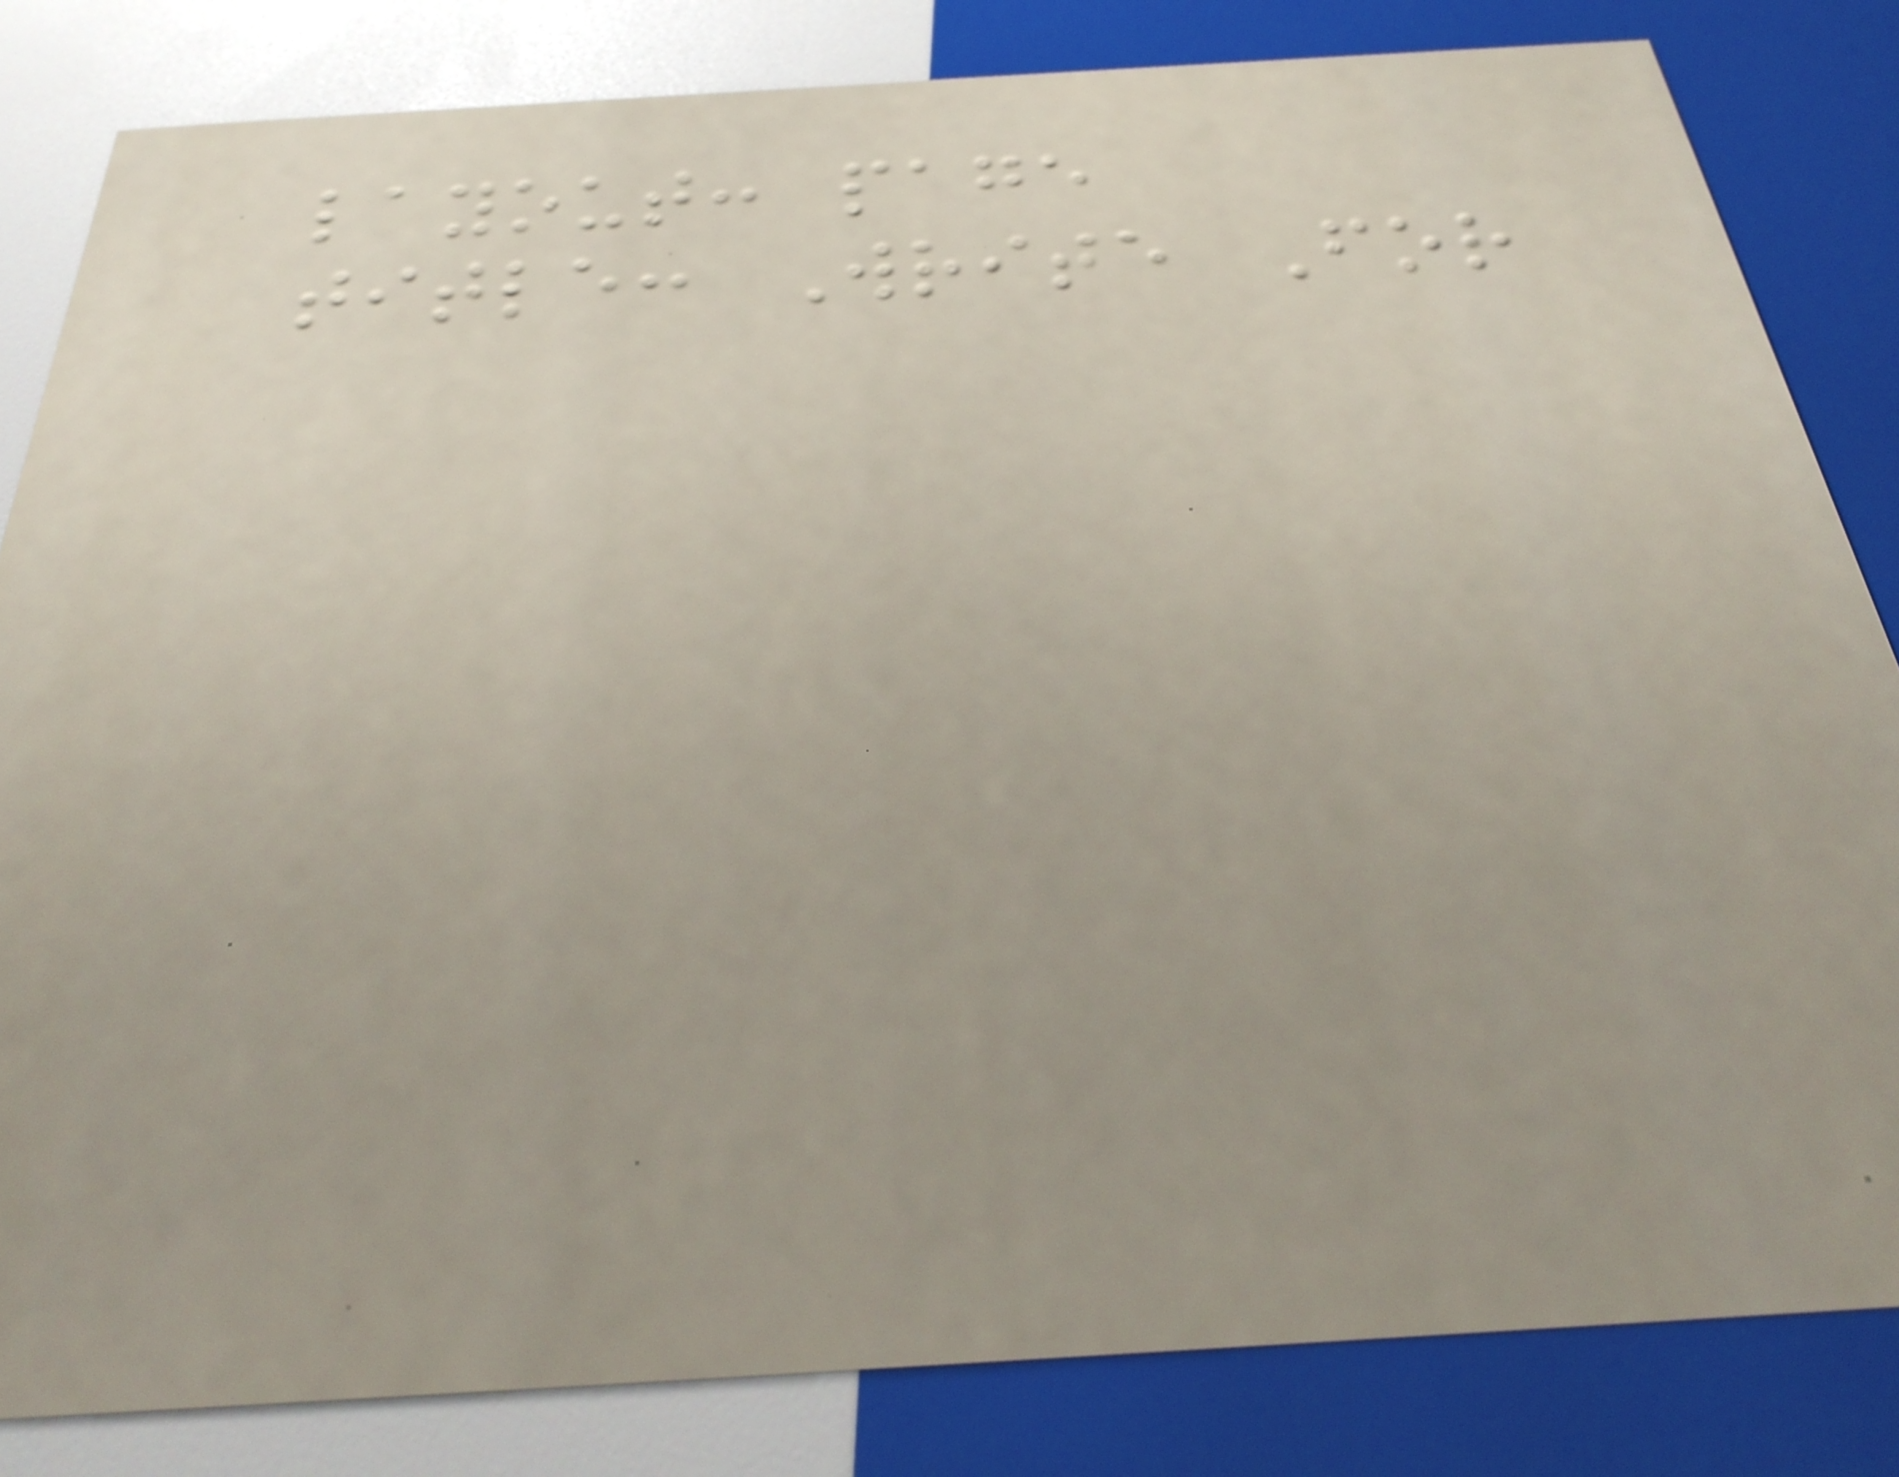layout: page
title: Write For
